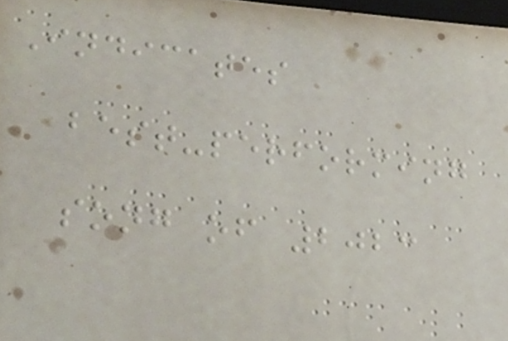Indicates
best-performing
song of 2023
